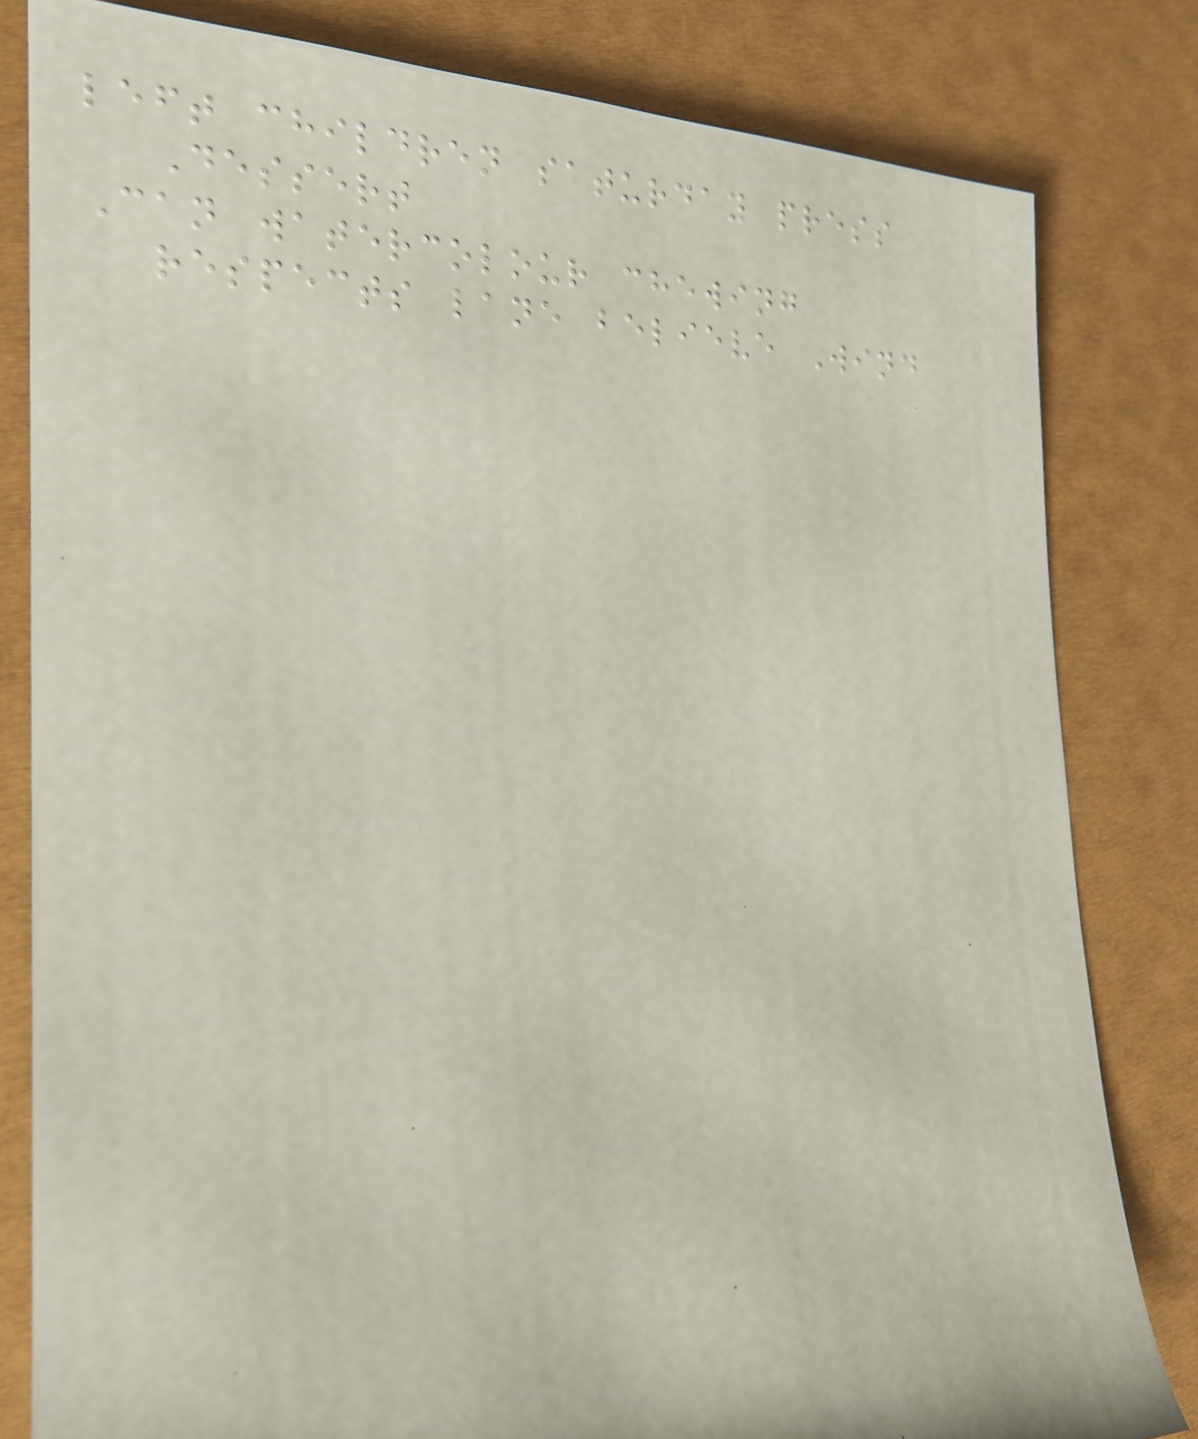left children saturday press
Dessert
Can watercolour chewing
respects lane believe Wind
